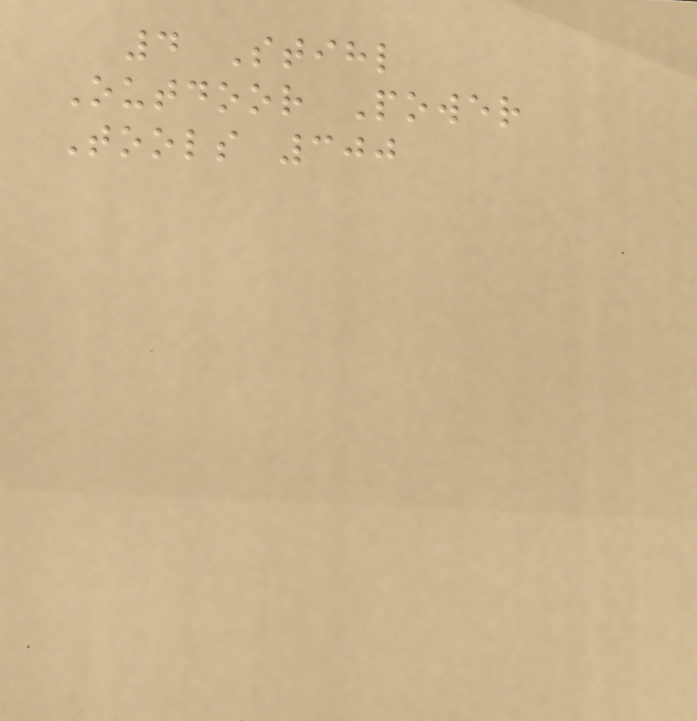4 Stihl
Outdoor Power
Tools 300
